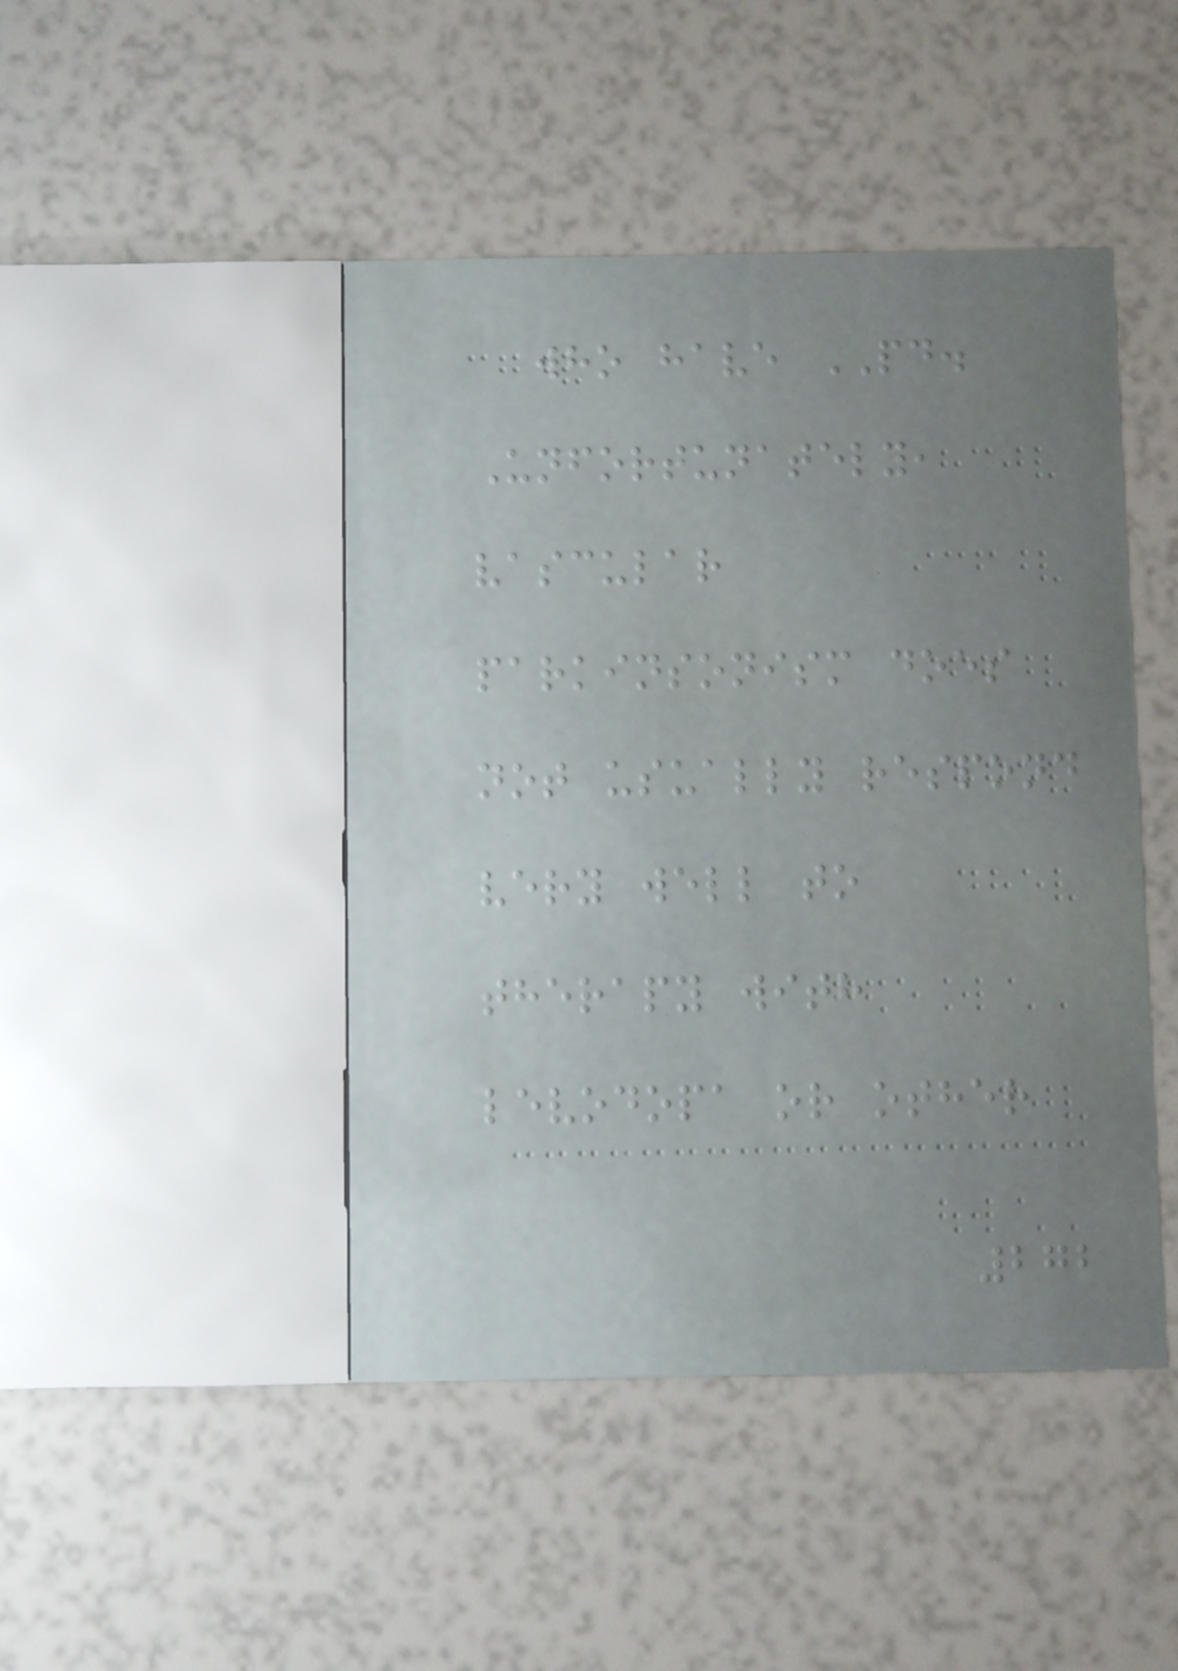who have PD.
Unfortunately,
vascular
parkinsonism does
not usually respond
very well to
therapy with
levodopa or other
272
